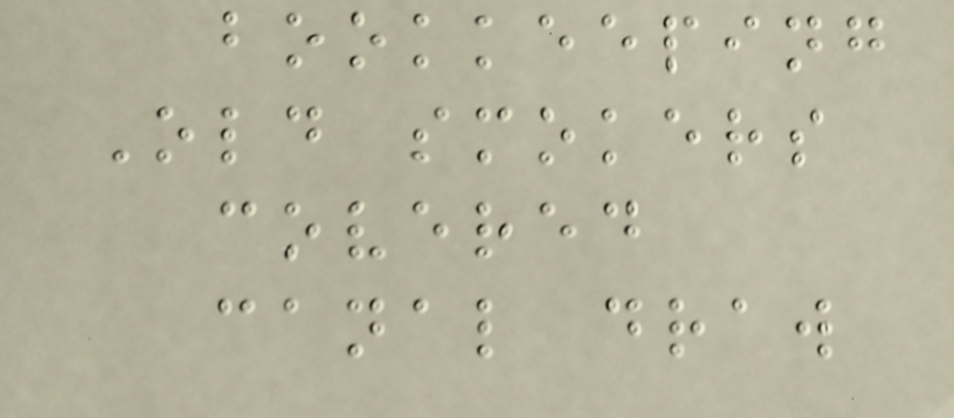bookkeeping
Old smokers
covered
canal draw
